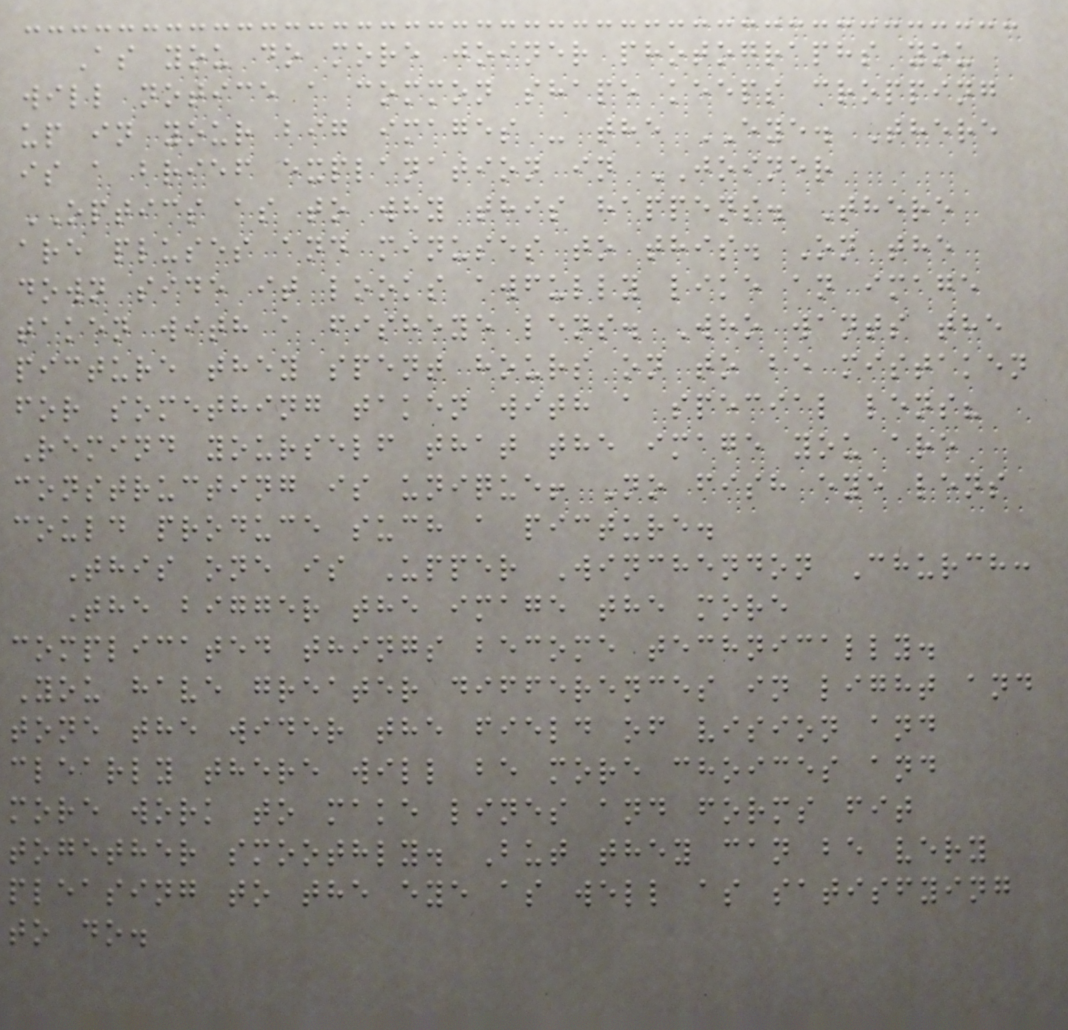As you do more joiner photographs you
will notice a common shape keeps cropping
up in your big images - the EYE. There
is a brief explanation in JOINER
OPTICS as to why this happens. There
are pluses and minuses to this. On the
down side it looks awfully like an image
taken with a fisheye lens. Who wants the
picture they spent hours on to be mistaken
for something taken with a special lens?
Remind yourself that the image you are
constructing is unique! No fish eye lens
could produce such a picture.
This one is Upper Winchendon Church:
The bigger the image the more
complicated things become technically.
You have greater differences in light and
tone the wider the field of vision and
clearly there will be more choices and
more work to make lines and forms fit
together smoothly. But they can be very
pleasing to the eye as well as satisfying
to do.
